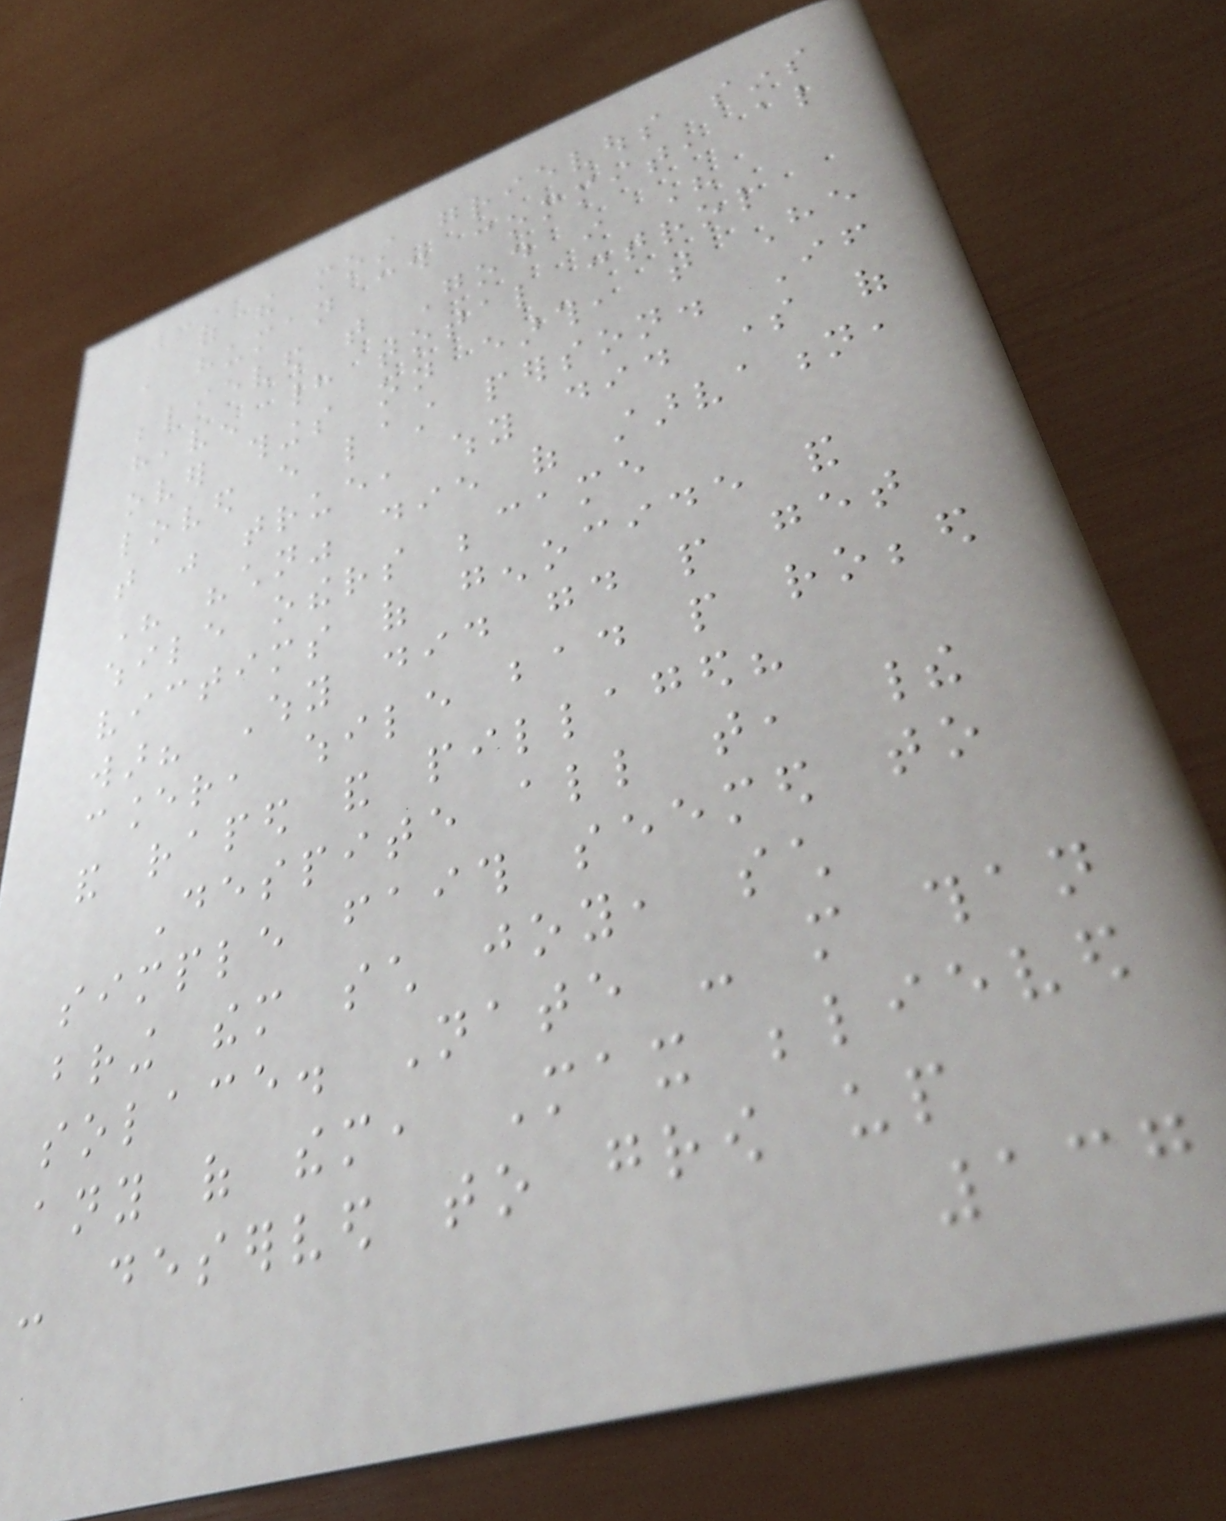of the most grievous sins
a human could commit, also
believed that God in His
heaven had total control
over things on earth, that He
loved every last person. If
that was true, why did some of
His "children" die of starvation,
while others became
victims of genocide and
war? Why did good people get
cancer, while bad people robbed
and raped and pillaged?
Despite all that, their
simple faith seemed to
bring them such joy, such
solace. Nate - more than
any of them, Max believed
- deserved to grow up
137
